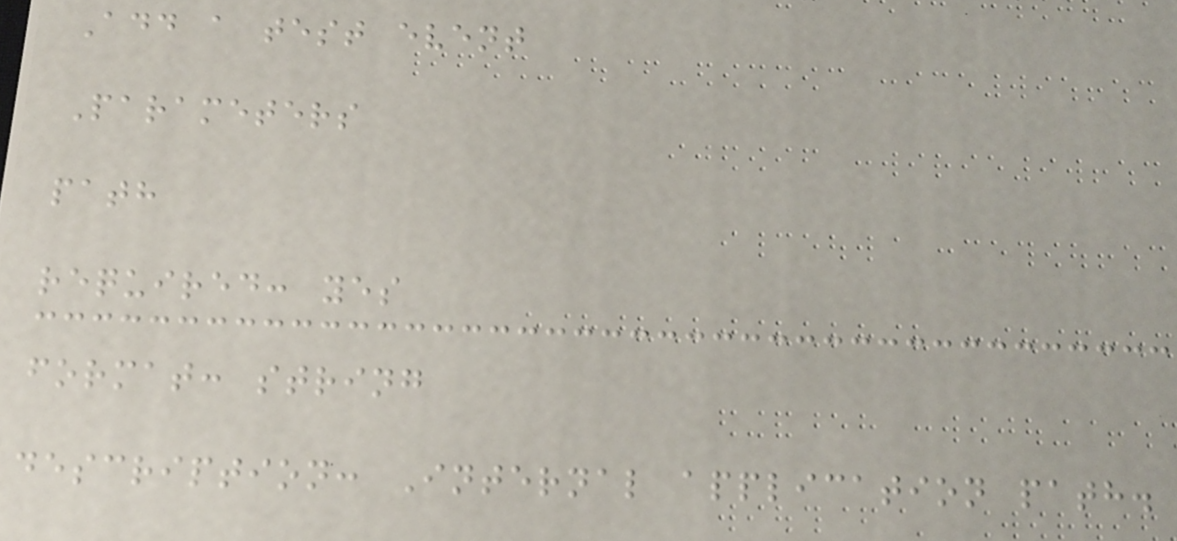Add a test event
Parameters
path
required: yes
format: string
description: Internal application path.
